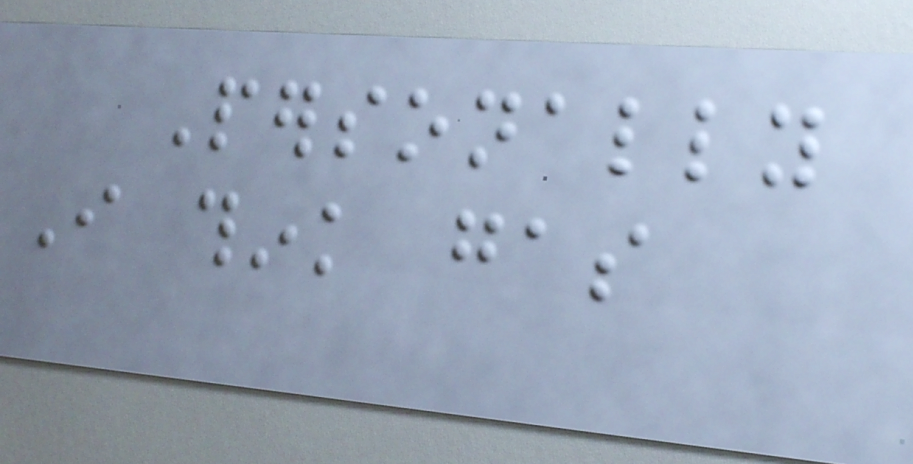Personally
I think gas
